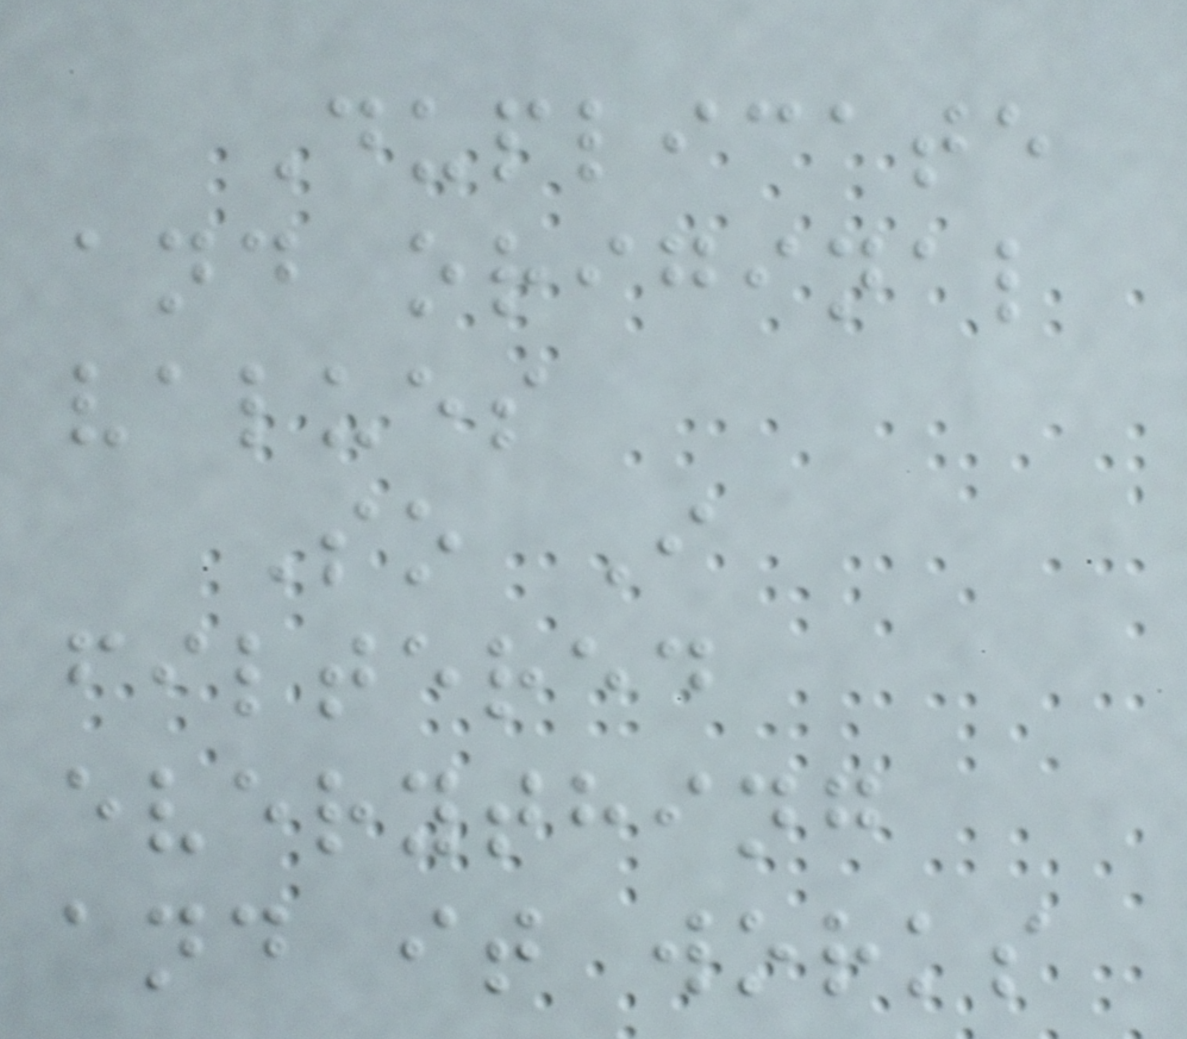Duplicate
and original
values
So I
filtered
everything
and it works
